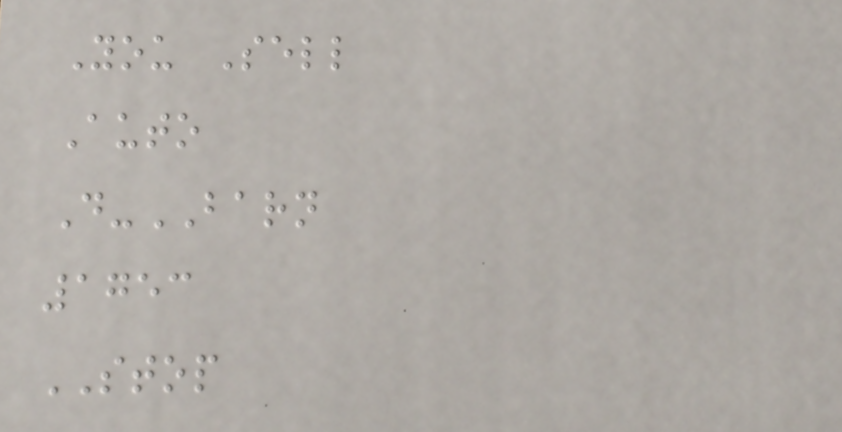You Sell
Auto
D-BARN
1753
STOP
